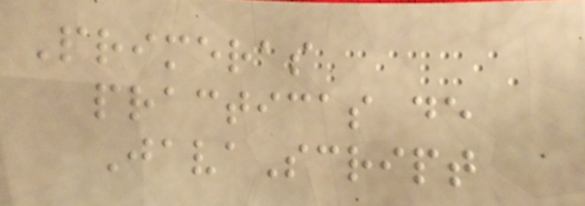Primeras
practicas de
JavaScript
